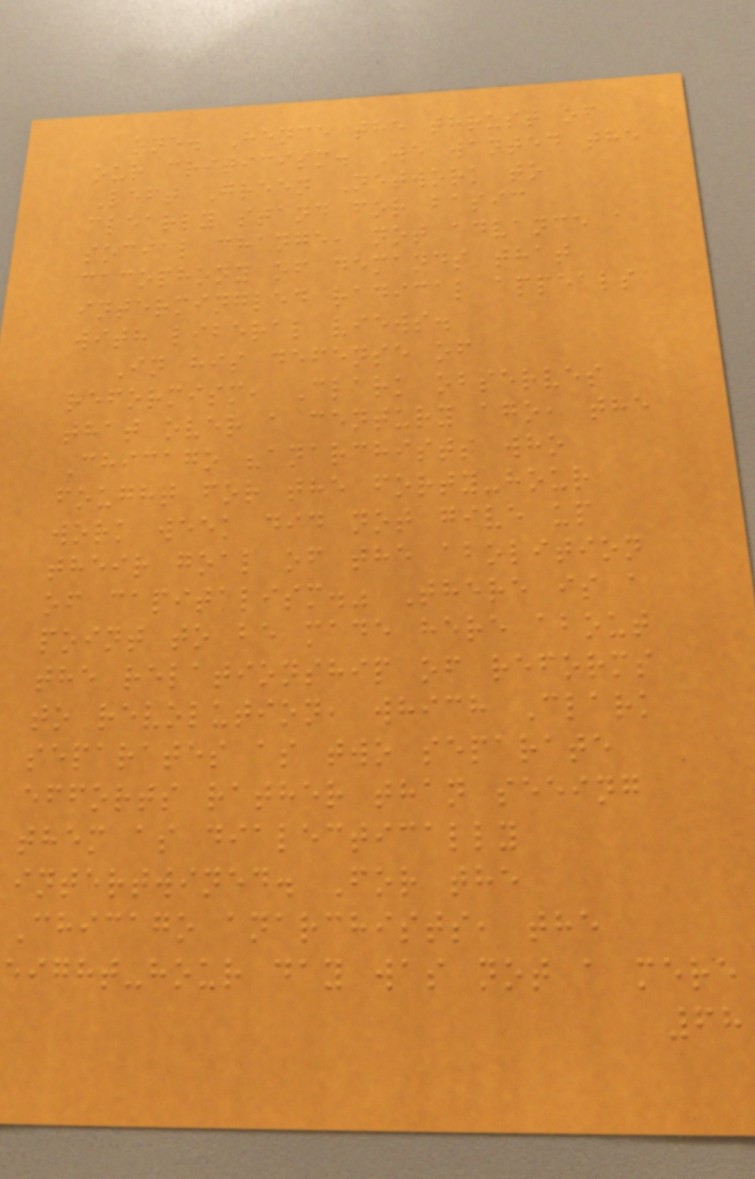one. Hence the thrust of
our criticism. We wanted the
Left Green Network to
clearly stand for basic
social change, not advance a
cacophony of demands that
intermingled radical appeals
with liberal views.
In his defense of
reformism, Clark observes
that over a century ago, the
Chicago "anarchists who
fought for the forty-hour
work week did not give up
their goal of the abolition
of capitalism." There is a
point to be made here about
the relationship of reforms
to revolution, which Clark
separates as two separate
efforts rather than seeing
them as dialectically
intertwined. For the
Chicago anarchists, the
eight-hour day was not a mere
68
